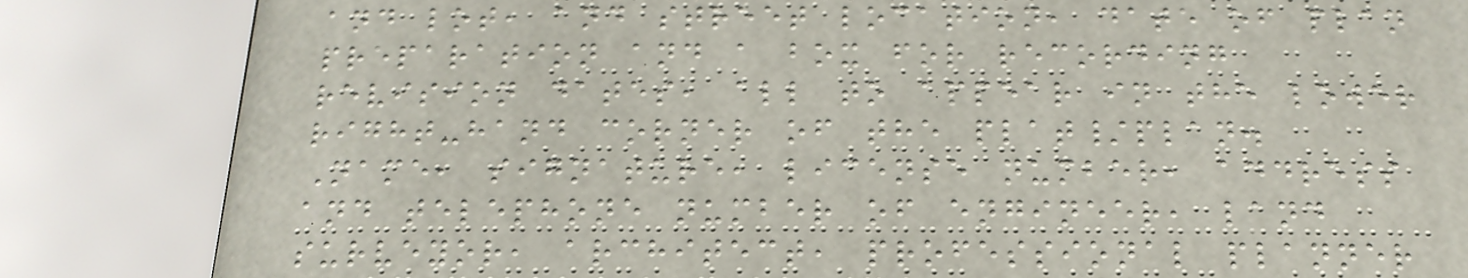and lot, and street location, date of plan
preparation and a box for recording
revision dates, all to appear in the lower
right-hand corner of the plat/plan.
Name, signature, license number, address
and telephone number of engineer, land
surveyor, architect, professional planner
